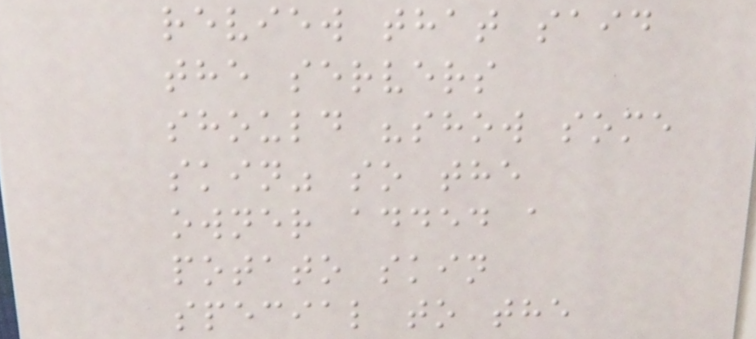review that said
the servers
should "show some
skin" so the
owner added a
potato skin
special to the
